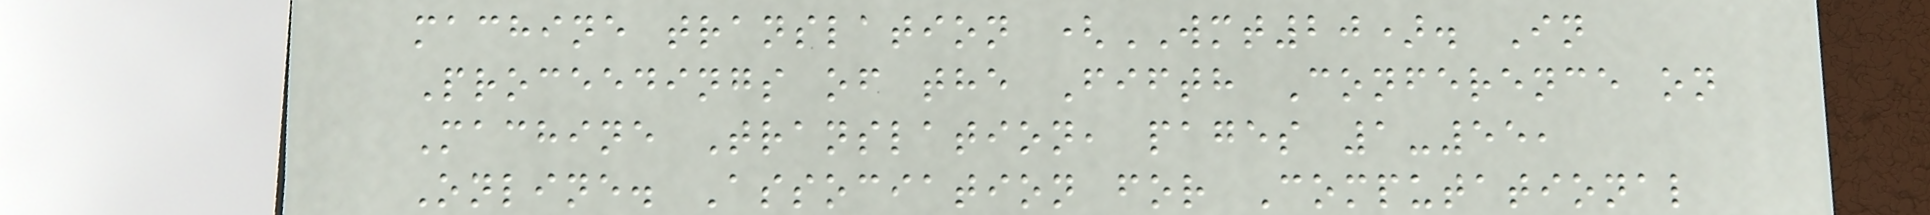machine translation (WMT20). In
Proceedings of the Fifth Conference on
Machine Translation, pages 1-55,
Online. Association for Computational
